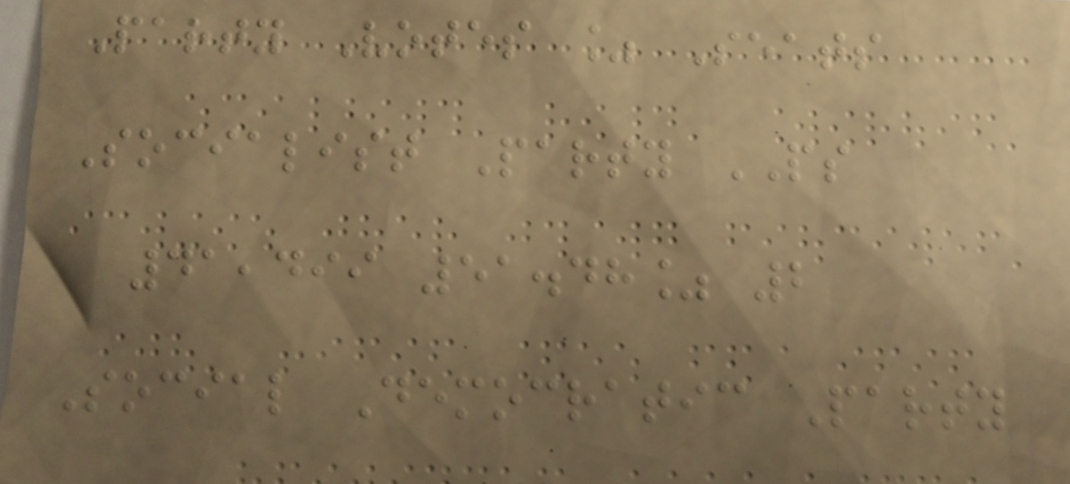Party Votes % Seats
Socialist Party PS
41,499 51.48% 2
Social Democratic Party
